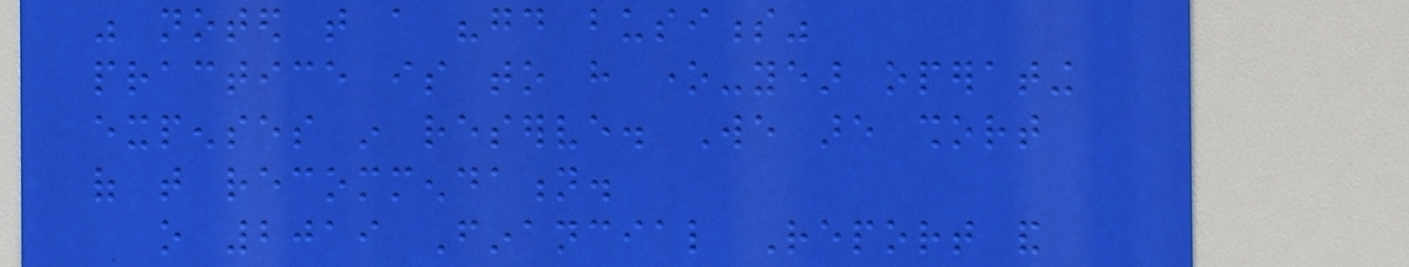was noted that a "good business"
practice is to have one-year operating
expenses in reserve. We are short
of that recommendation.
o 2019 Financial Report and
